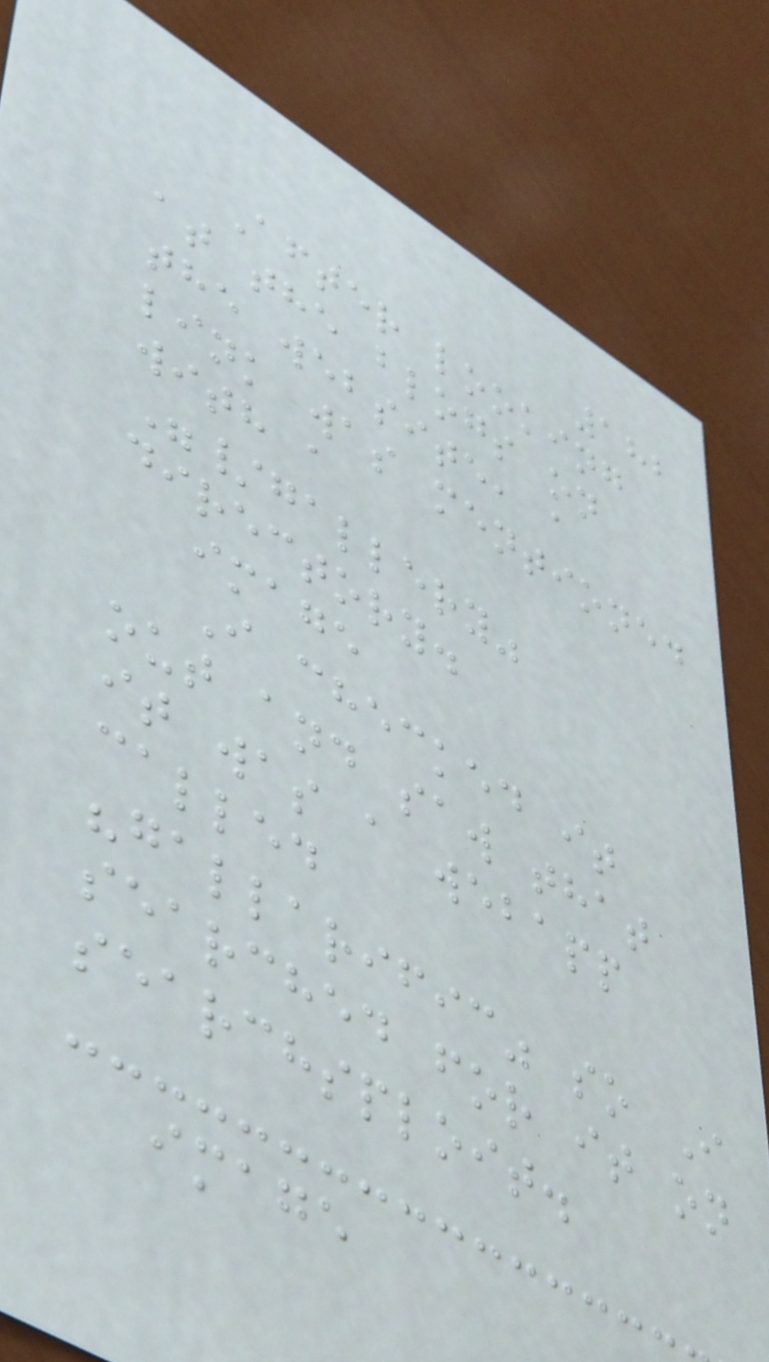182
After looking
at the blogs on
the website, a
link was mentioned
with a
"/gallery"
directory.
image
I checked it
out and saw that
it was a webapp
called
"gallarific" so I
searched for it on
searchsploit.
image
